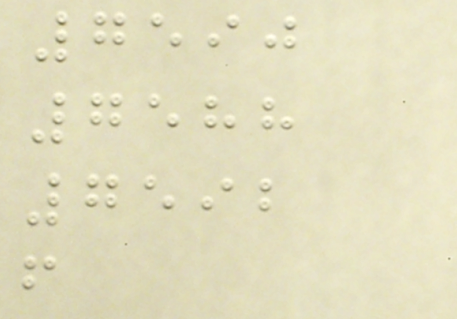7590
7588
7592
f
